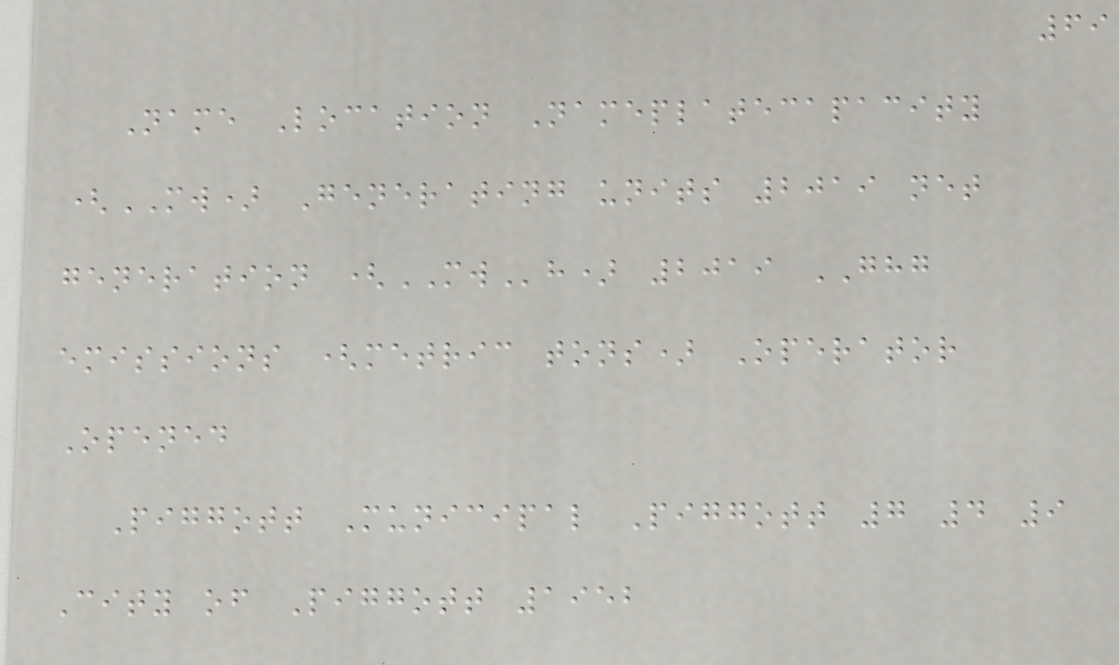69
Name Location Nameplatecapacity
(MW) Generating units 2019 net
generation (MWh) 2019 GHG
emissions (metric tons) Operator
Opened
Piggott Municipal Piggott 7 4 9
City of Piggott 1952
